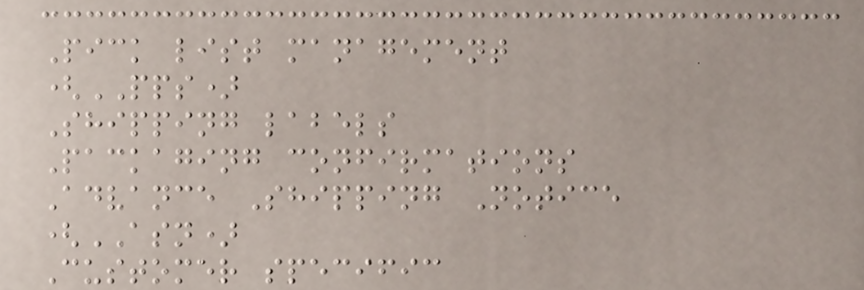Pick list management
(PPS)
Shipping labels
Packaging confirmations
Advance Shipping Notice
(ASN)
Customer specific
